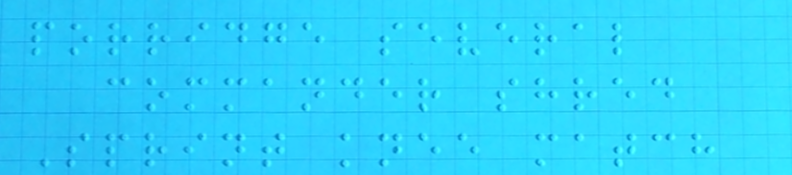porridge several
commander shred
Sprint knee match
